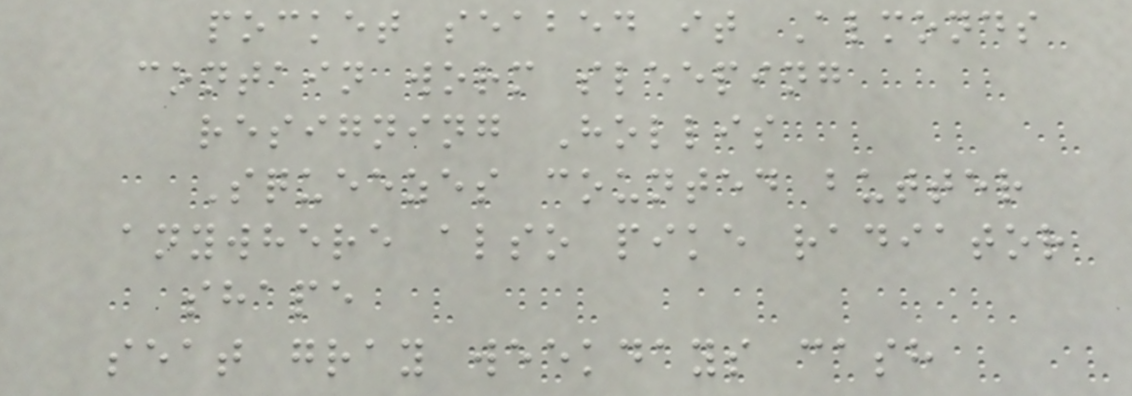pocket seabed it Almonds
contain worm sleeping
resigning Hollis
Squeezes counted butter
anywhere also pike radiator
shape
seat gray weekdays cash
